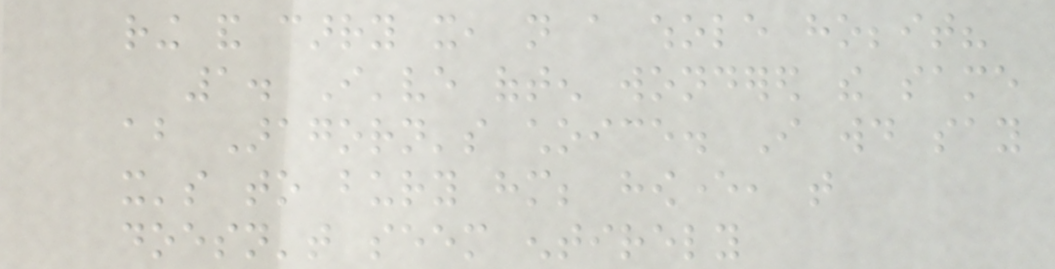ring and carry it, not a whole hobbit?
1. I've often wondered the same
about Aragorn's choice. I would say
it's to bury him; however, that
doesn't seem entirely
